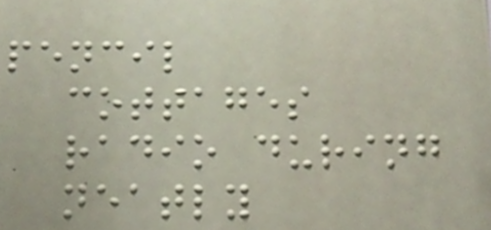pencil
cottages
radio during
neatly
